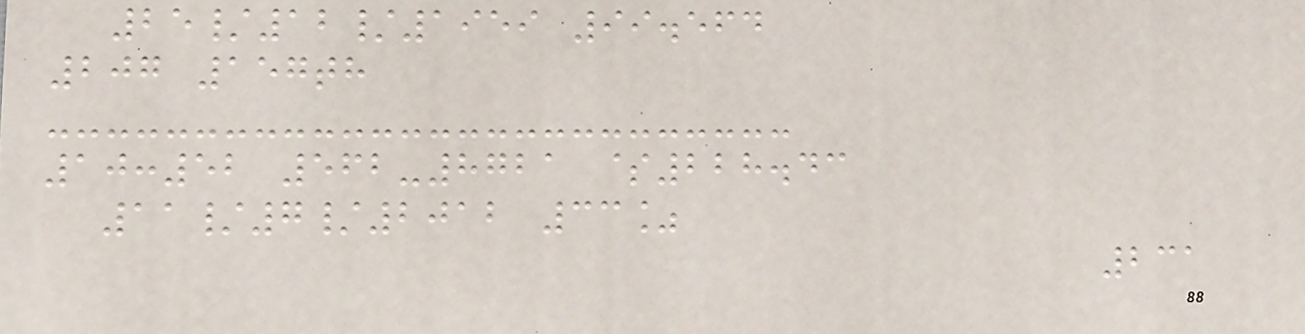25/12/1959 99.564
207 157th
10:52 562-8721 $228.43
11/7/2012 33%
231
